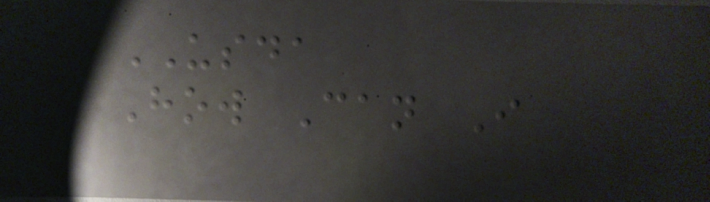USDA
How Can I
